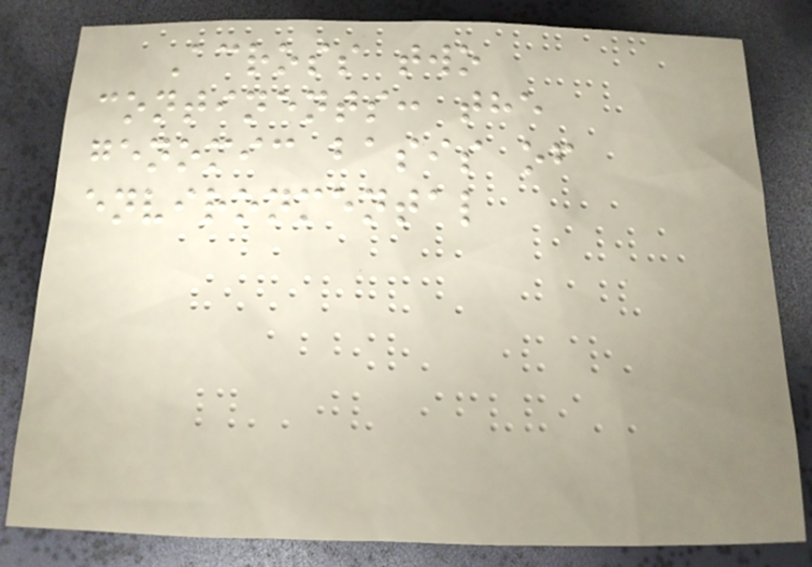Across two
continents: the
genomic basis of
environmental
